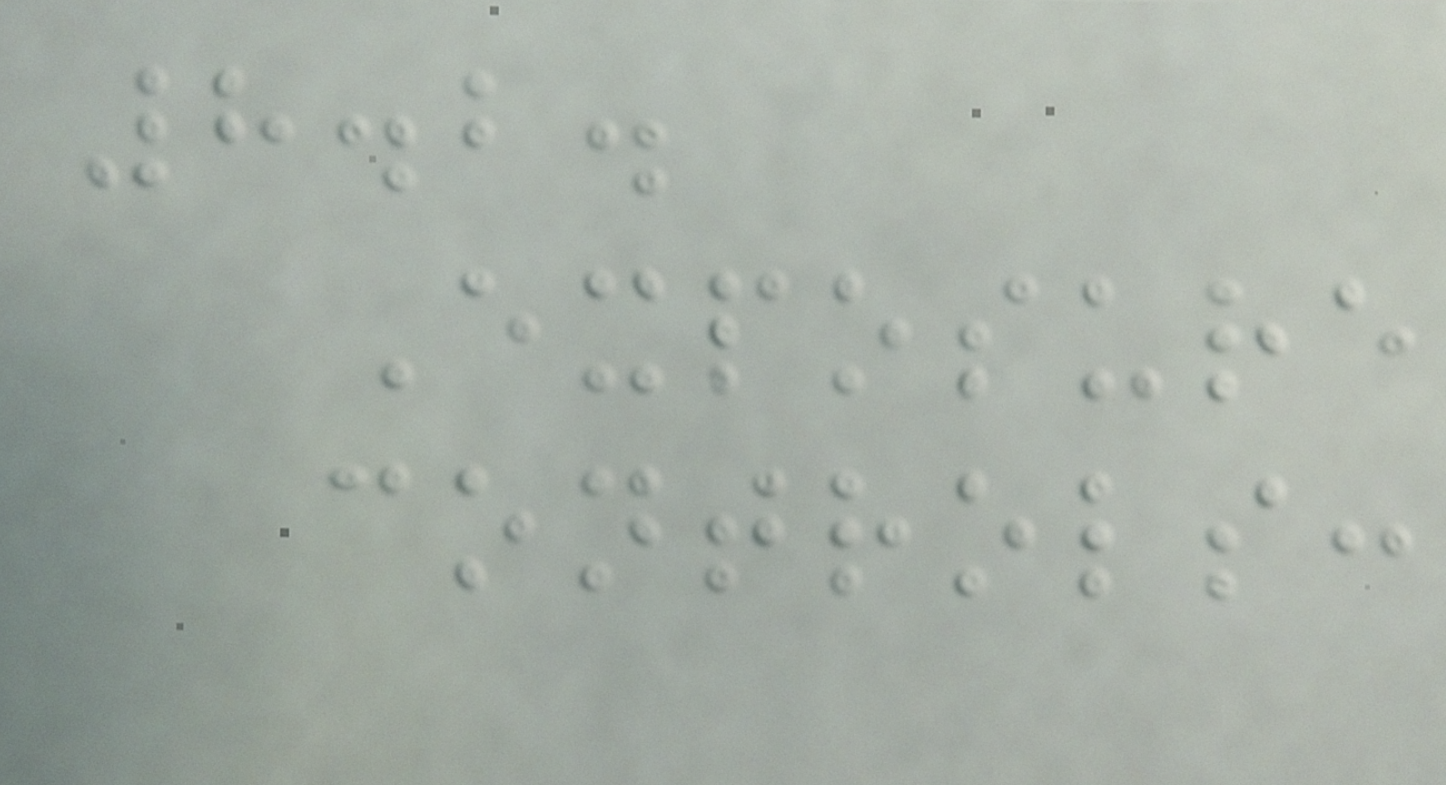8.2.
Exposure
controls:
